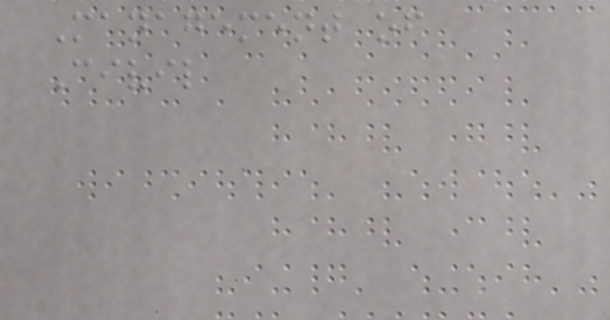Management of
Civil
